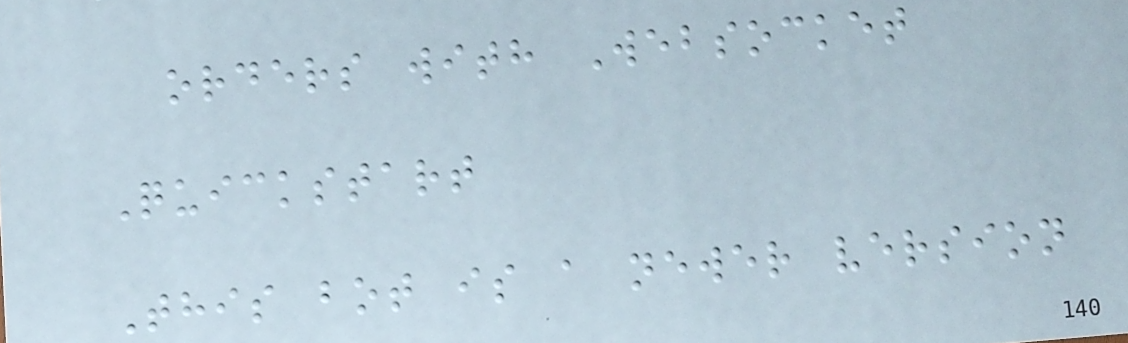orders with Websocket
Quickstart
This bot is a newer version
